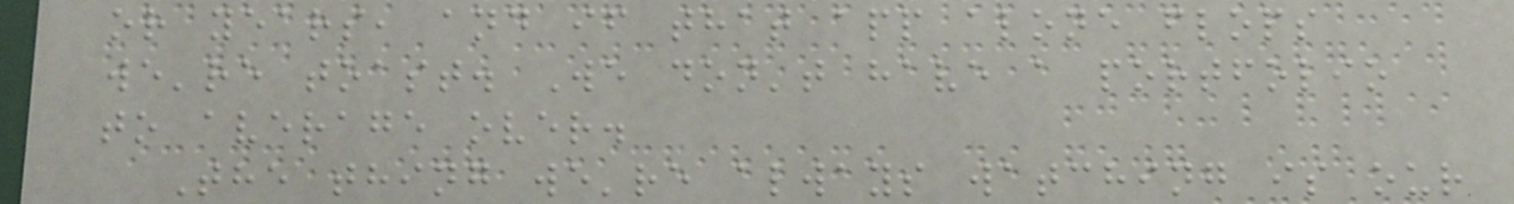or years, and if that app alone flops
we're toast. We don't have a portfolio
to average over.
The thing we're always watching is our
